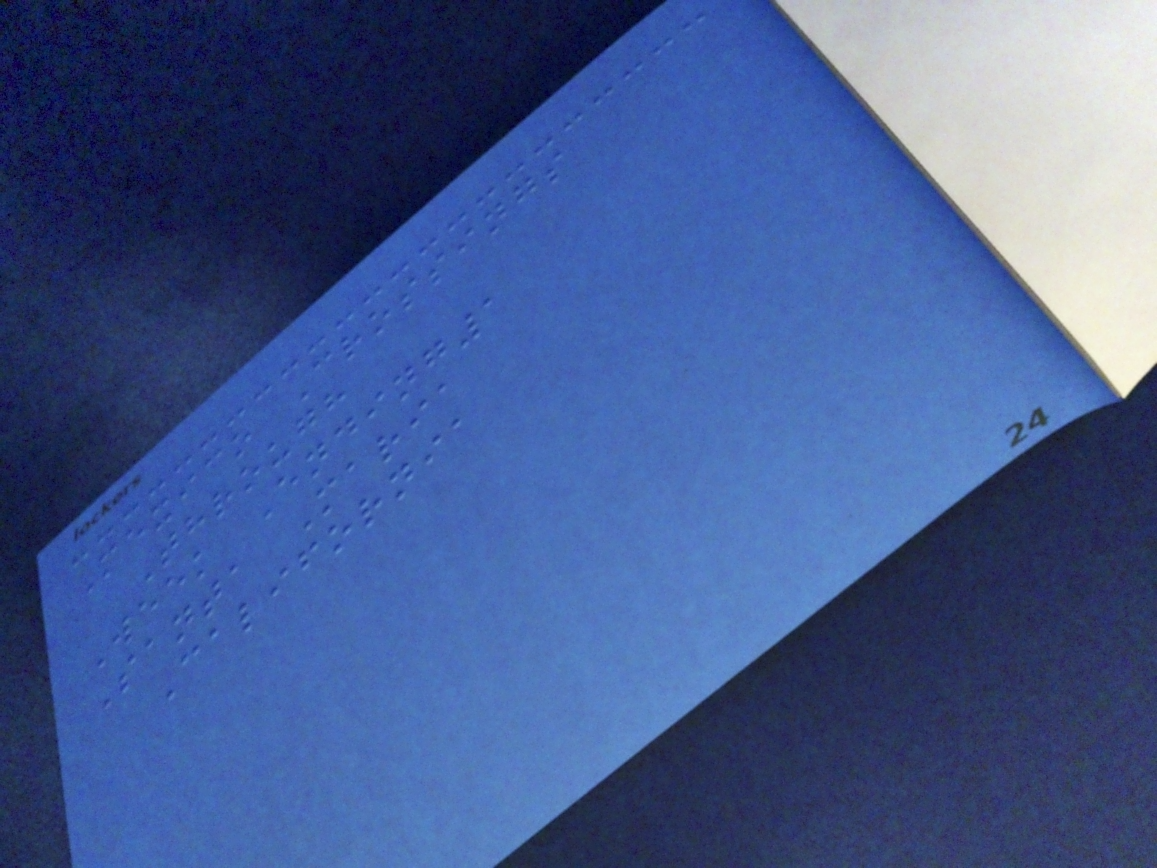Mexico Crossings
Through
Week Ending1
Santa Maria
California
